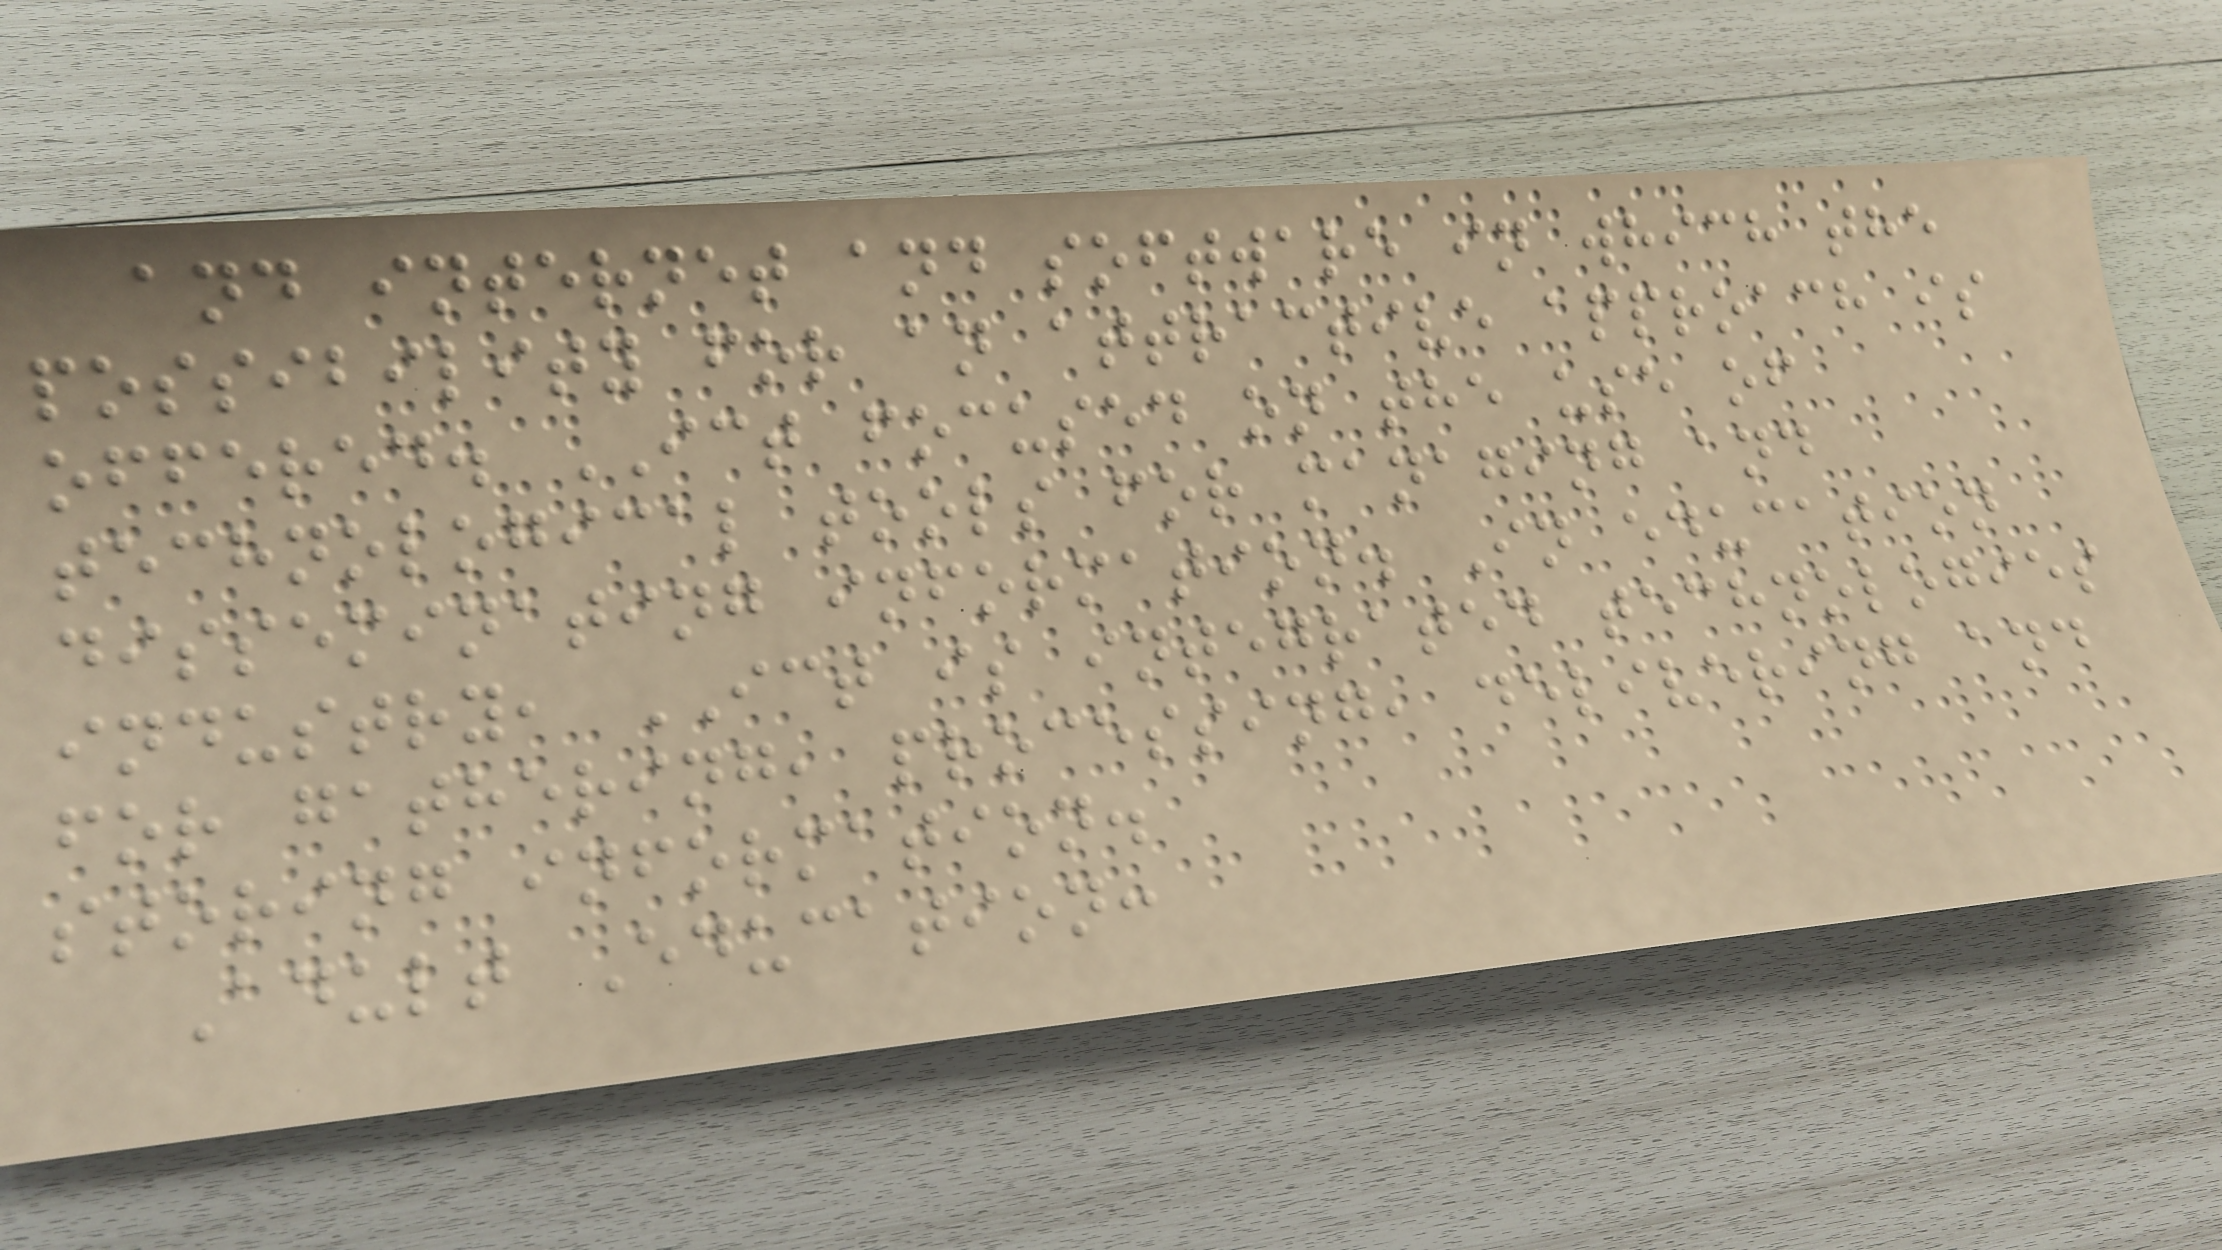and internet and software in which the
possibility for an attractive approach is
offered. ICT focused on the use of
technological tools for managing and
disseminating information. In education
industry, ICT is integrated technologies
for gathering, processing, delivering and
storing information.
Adult Education:
